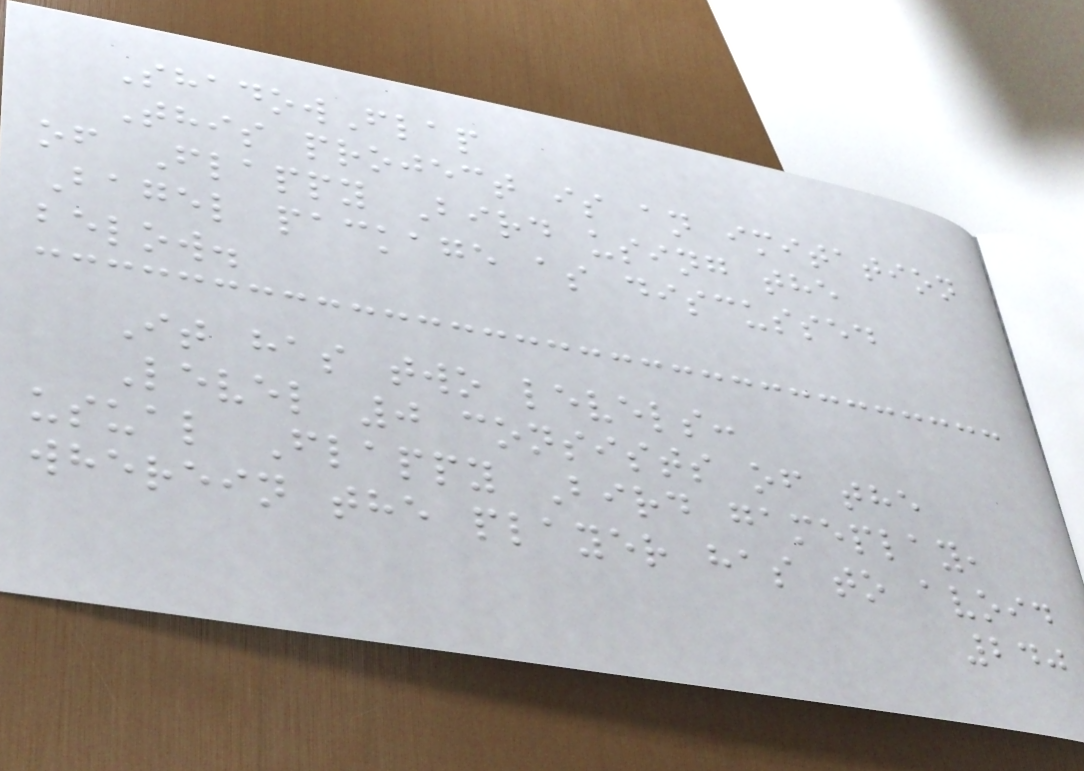ShadowFlap
This project is an imitation
of Flappy Bird using the
Bagel package as discussed
below.
It has two levels:
Level 0 consists of the
usual Flappy Bird gameplay,
wherein the player has to avoid
240
